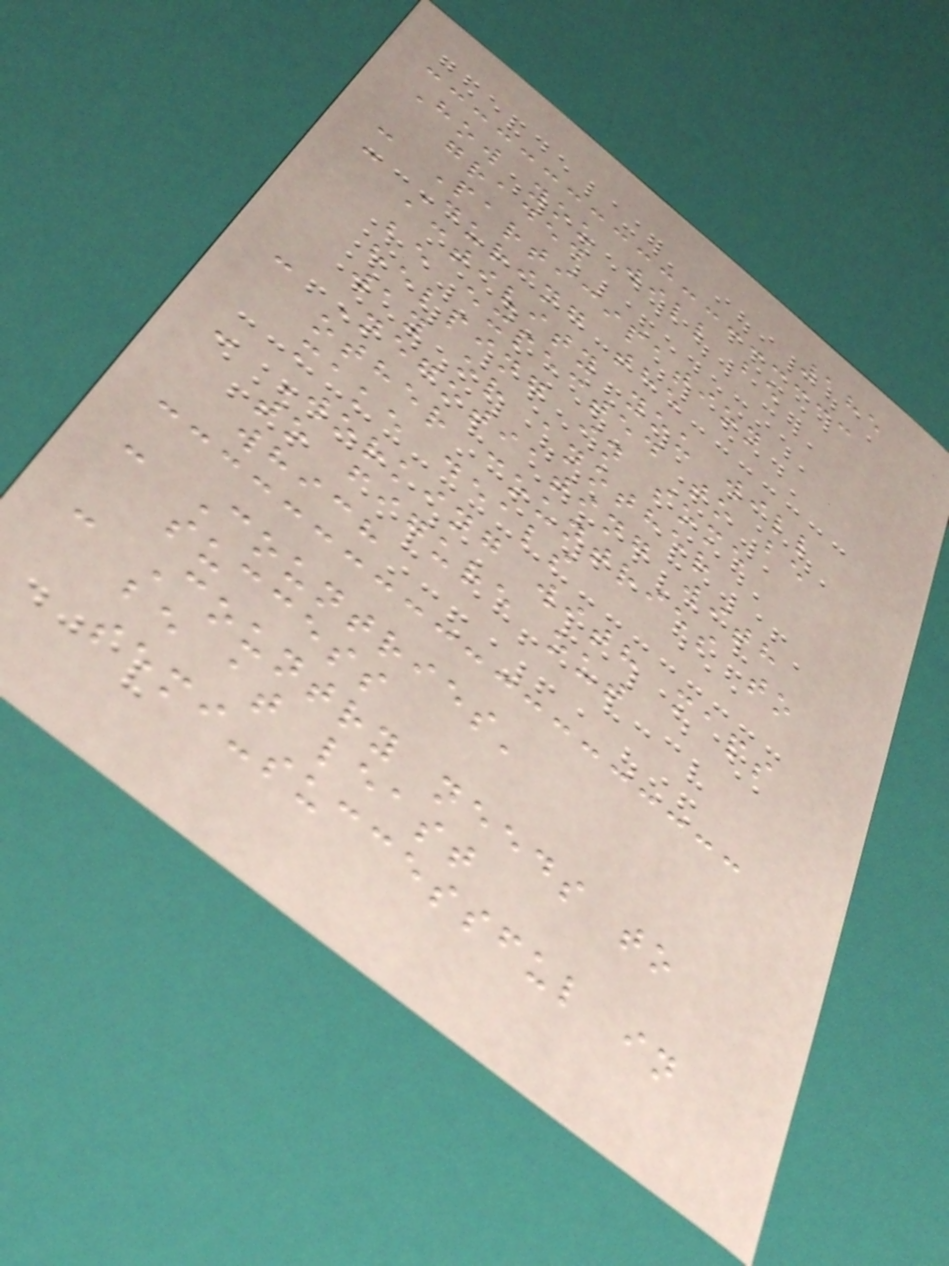185
How you will be
graded
- Participation
- During the
activity you will
be expected to be
helping in some
way or another
- Negotiating with
other countries to
make deals
- Working with maps
to figure out
which
- Countries'
success
- Country needs to
be at least
semi-successful in
